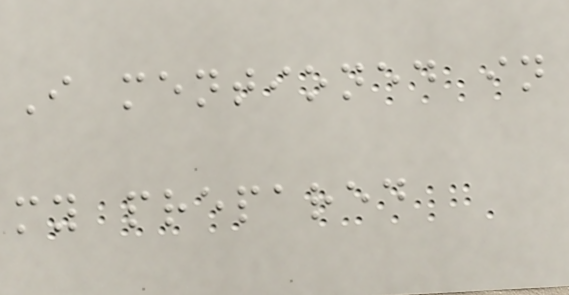I mentioned in
my prepared
